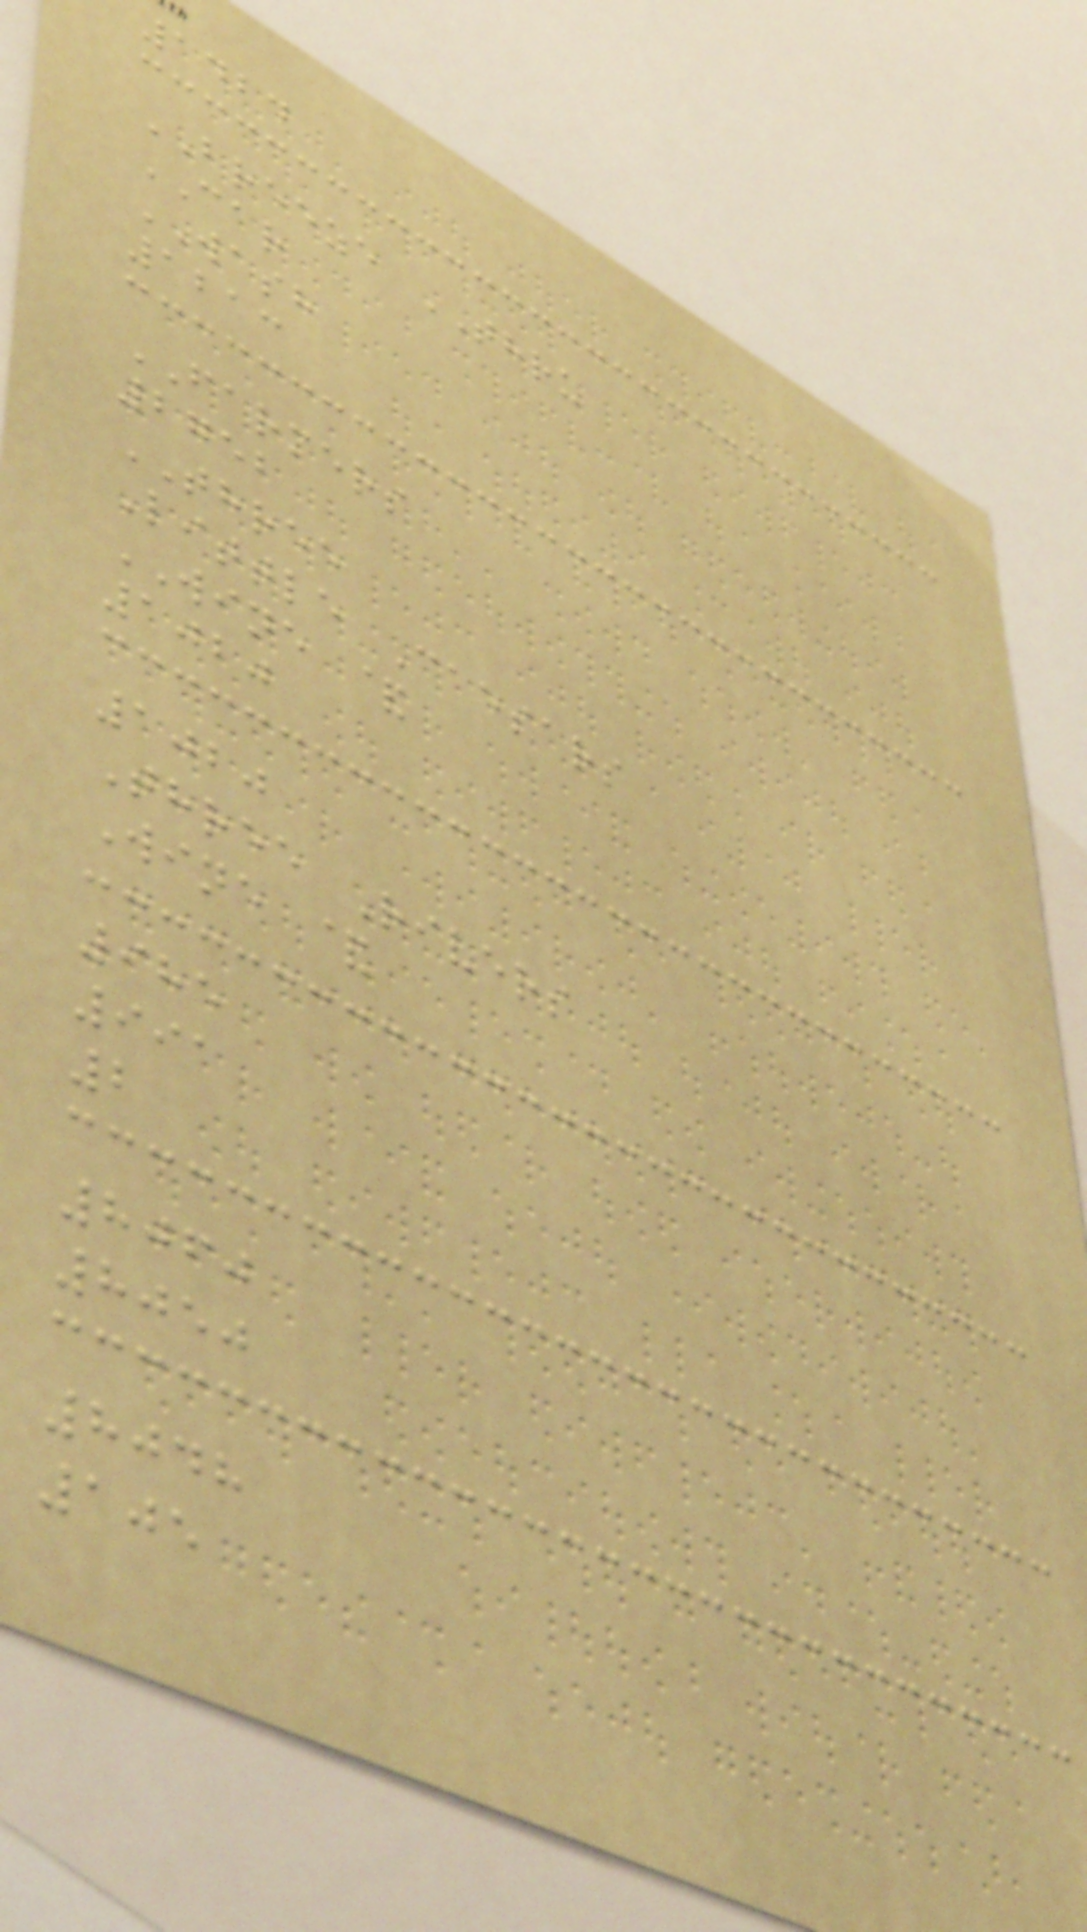1424
BREEZE THRU
CAR
WASH
1213
FARMERS
2752
THREE
Little Caesars
WINE &
1020
1020
Three Rivers
Wine &
985
991
2
8060
8050
8048
105
